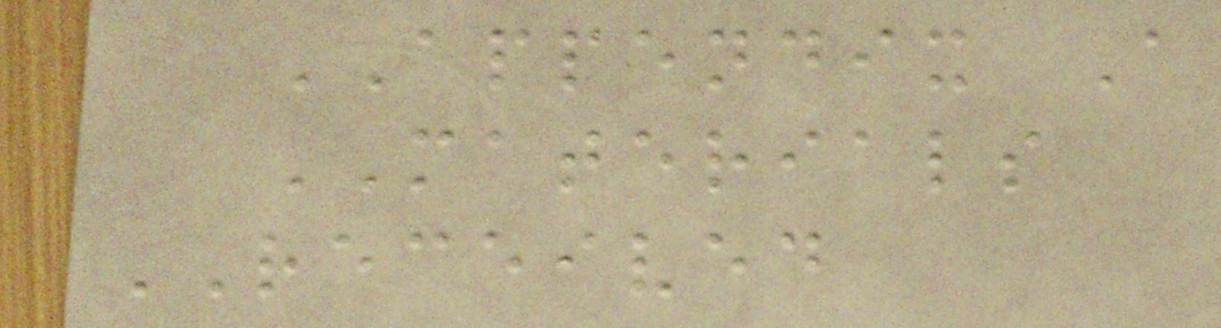APPENDIX A
MATERIALS
RECEIVED
